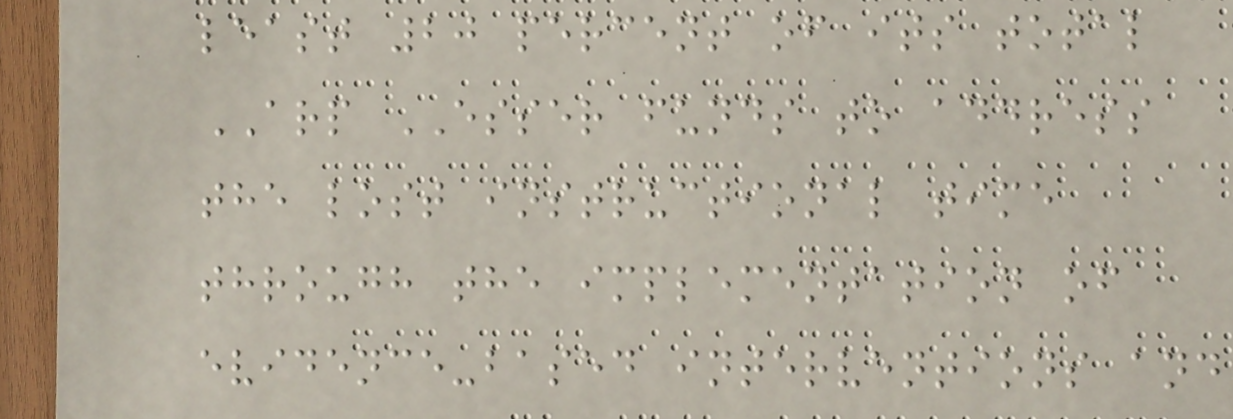least 20 percent of its total
ARP ESSER funds to address
the lost instructional time
through the implementation of
evidence-based interventions and
